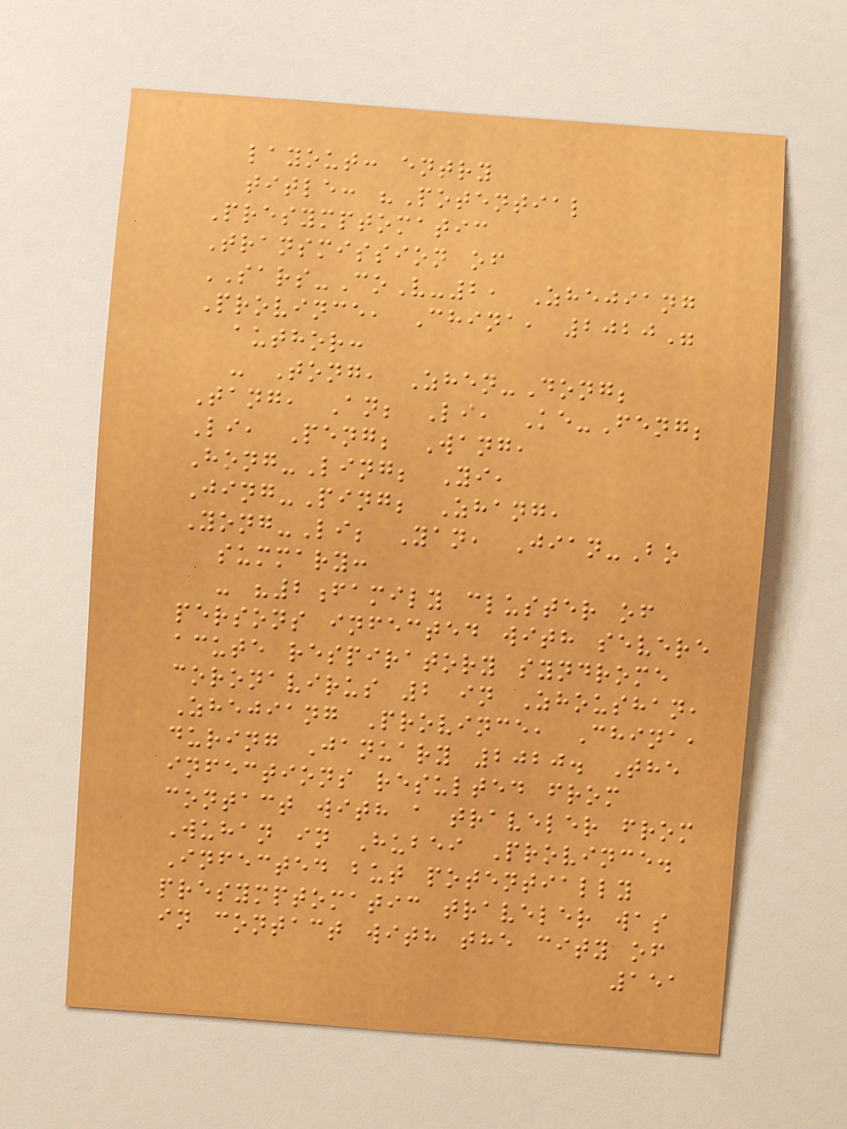layout: entry
title: "Potential
Presymptomatic
Transmission of
SARS-CoV-2, Zhejiang
Province, China, 2020"
author:
- Tong, Zhen-Dong;
Tang, An; Li, Ke-Feng;
Li, Peng; Wang,
Hong-Ling; Yi,
Jing-Ping; Zhang,
Yong-Li; Yan, Jian-Bo
summary:
- "2family cluster of
persons infected with severe
acute respiratory syndrome
coronavirus 2 in Zhoushan,
Zhejiang Province, China,
during January 2020. The
infections resulted from
contact with a traveler from
Wuhan in Hubei Province.
Infected but potentially
presymptomatic traveler was
in contact with the city of
151
